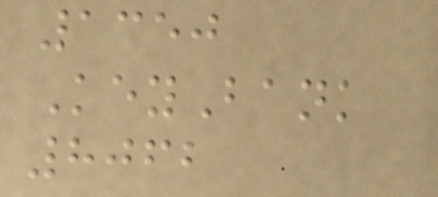1350
KeyBank
8062
